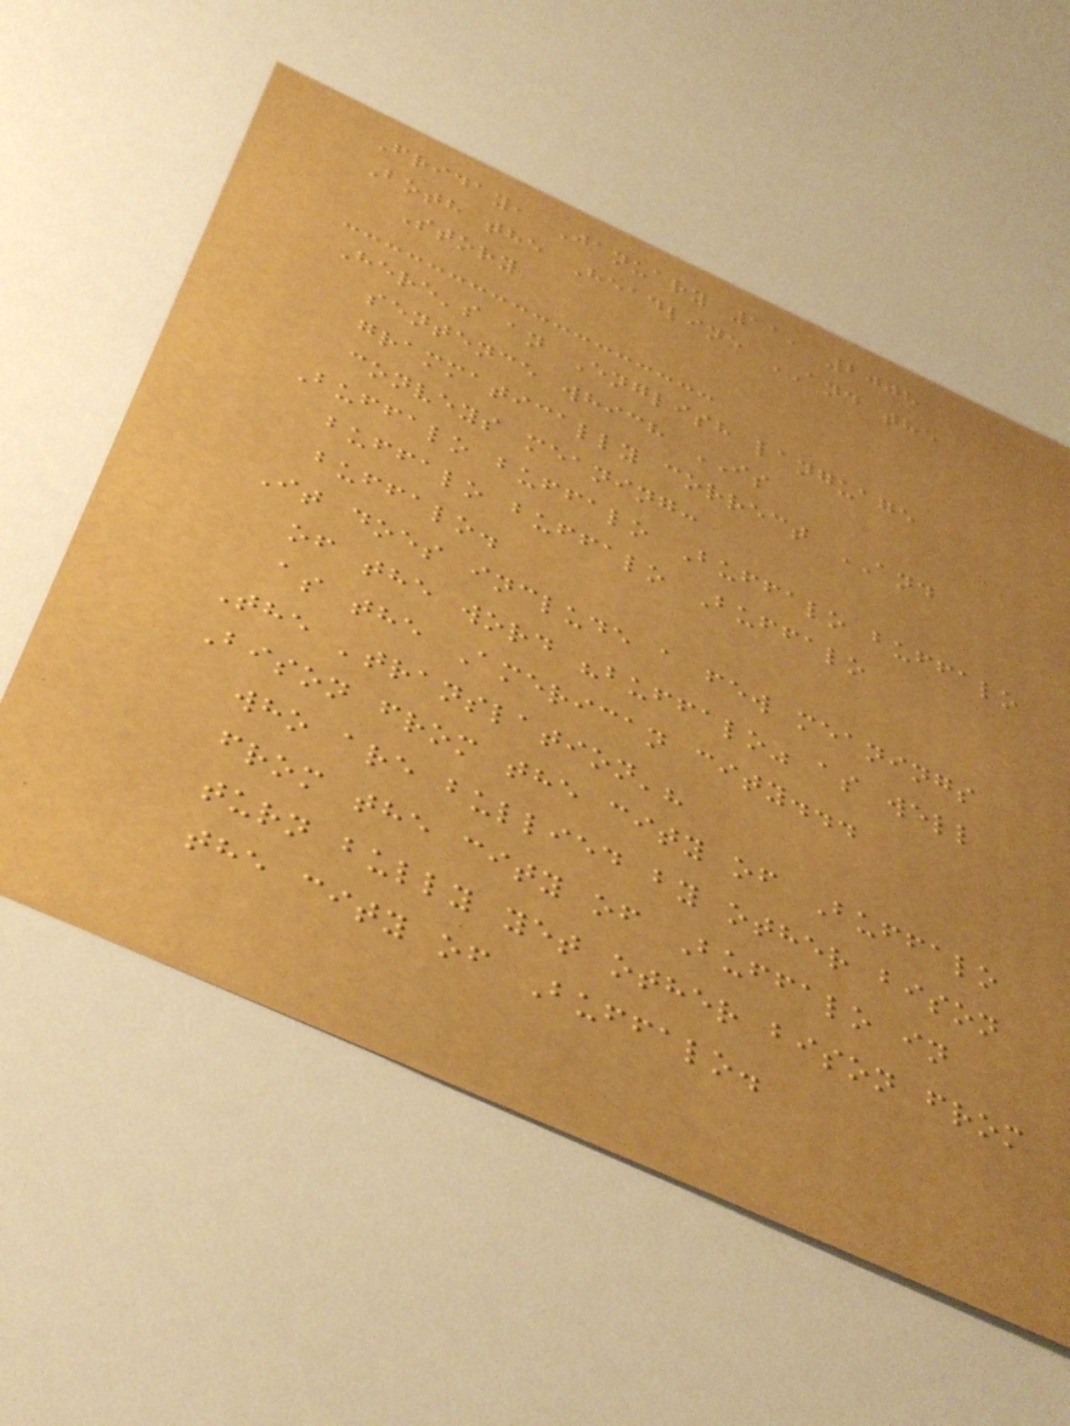Friday, January 11, 2008
Both the Headline AND the
Story
Here's an English language
sentence which IS
grammatically correct AND
conveys meaning:
Buffalo buffalo Buffalo buffalo
buffalo buffalo Buffalo
buffalo.
It does include a few meanings
of the word "buffalo" as well
as the American city...
The 'translation'?
Bison from the city of Buffalo
who are bullied by other bison
from the city of Buffalo in
turn bully yet other bison from
the city of Buffalo.
